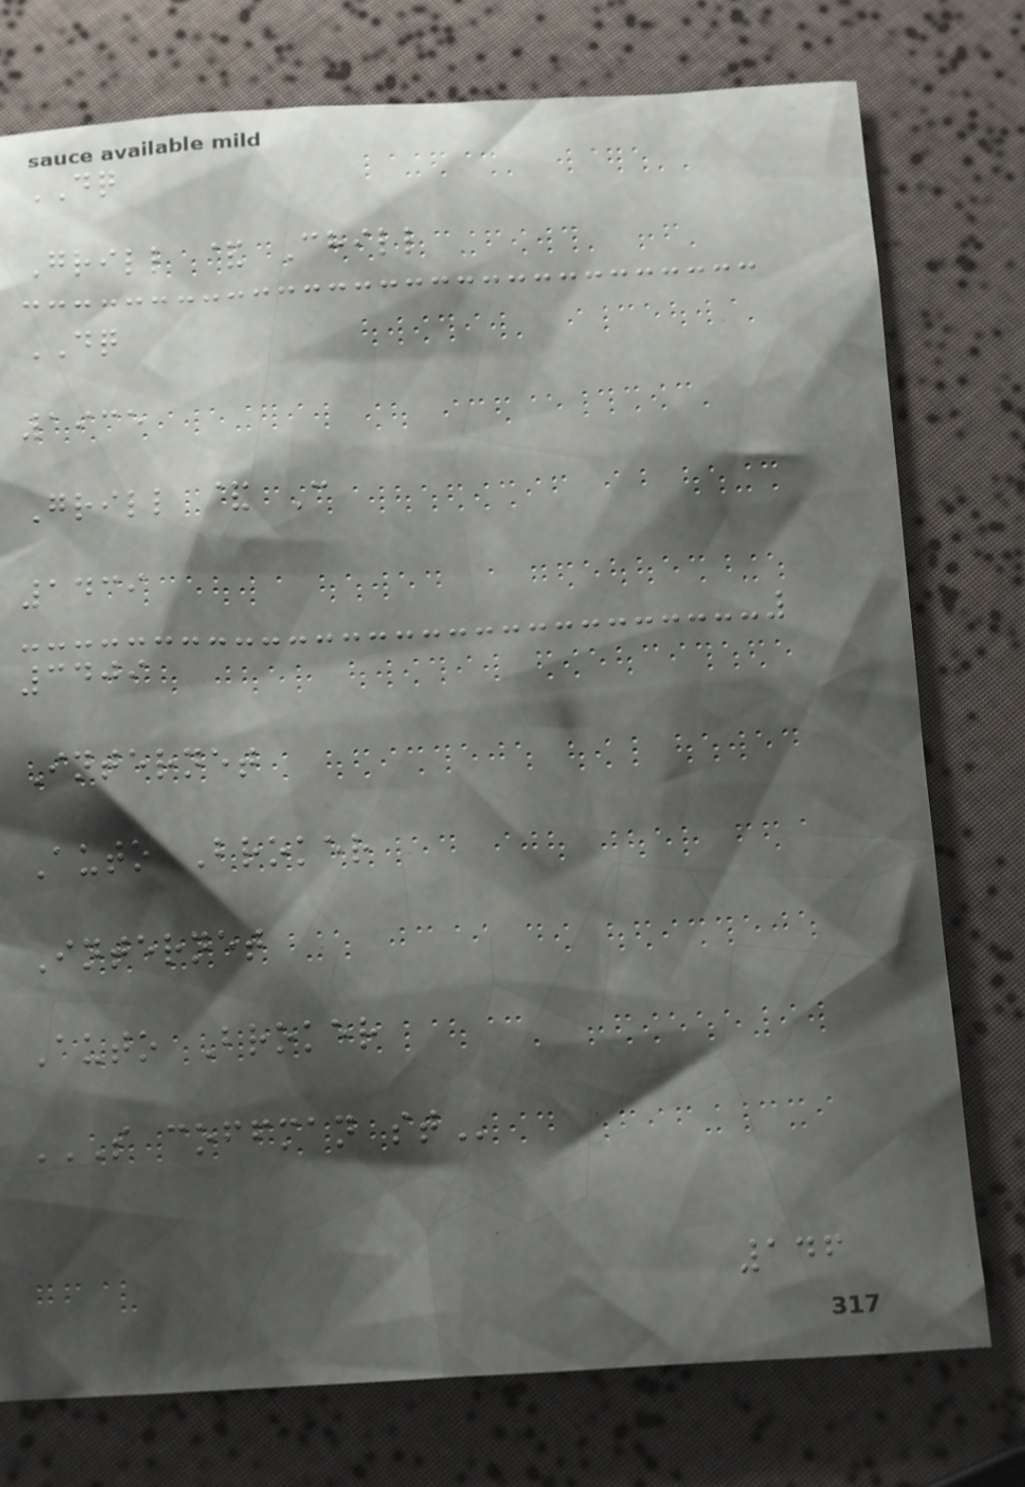DQ
Grill & Chill
DQ
1935
Grill & C
1439
3409
Internet
Auto Broker
Internet
Auto Broker
S COFFMAN ST
146
